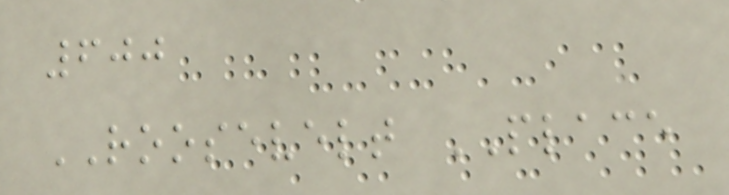600
ROOSEVELT PLACE
